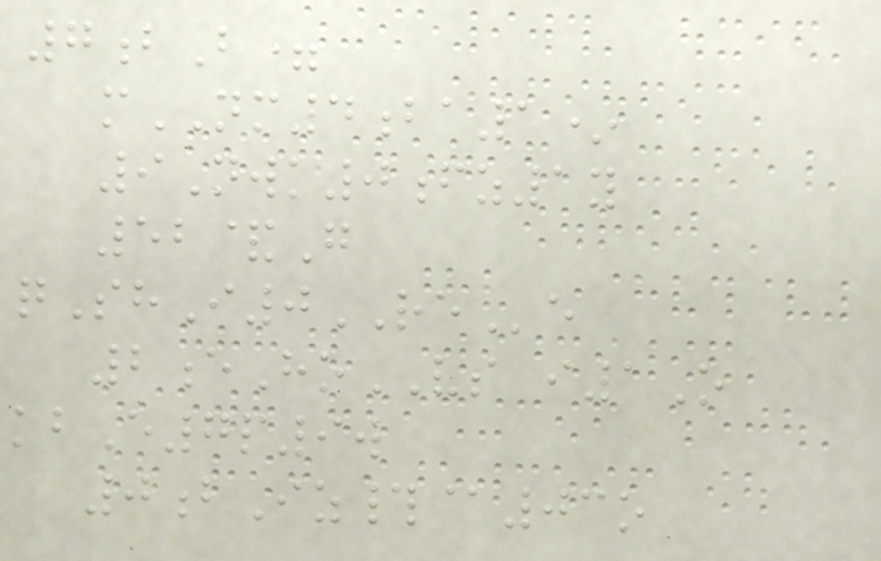7bB=
mNM4ba1*
9Nwk0fz1y
52&G
qShI0REe
2eHoVS i1O
kbE7p9w
0bIz#@03o
